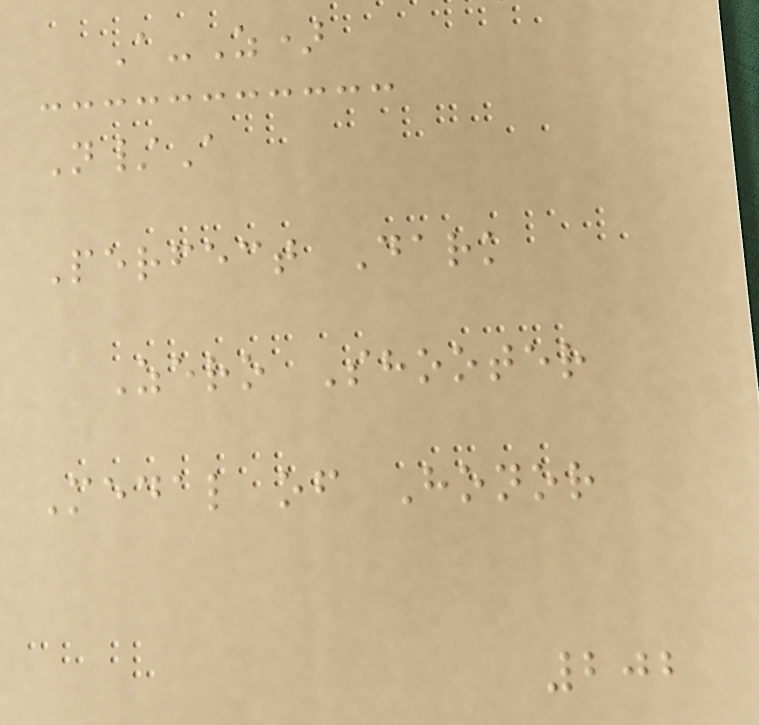A-Z)
N/A
Perfect Dark
Zero Shooter
Medal of Honor
202
